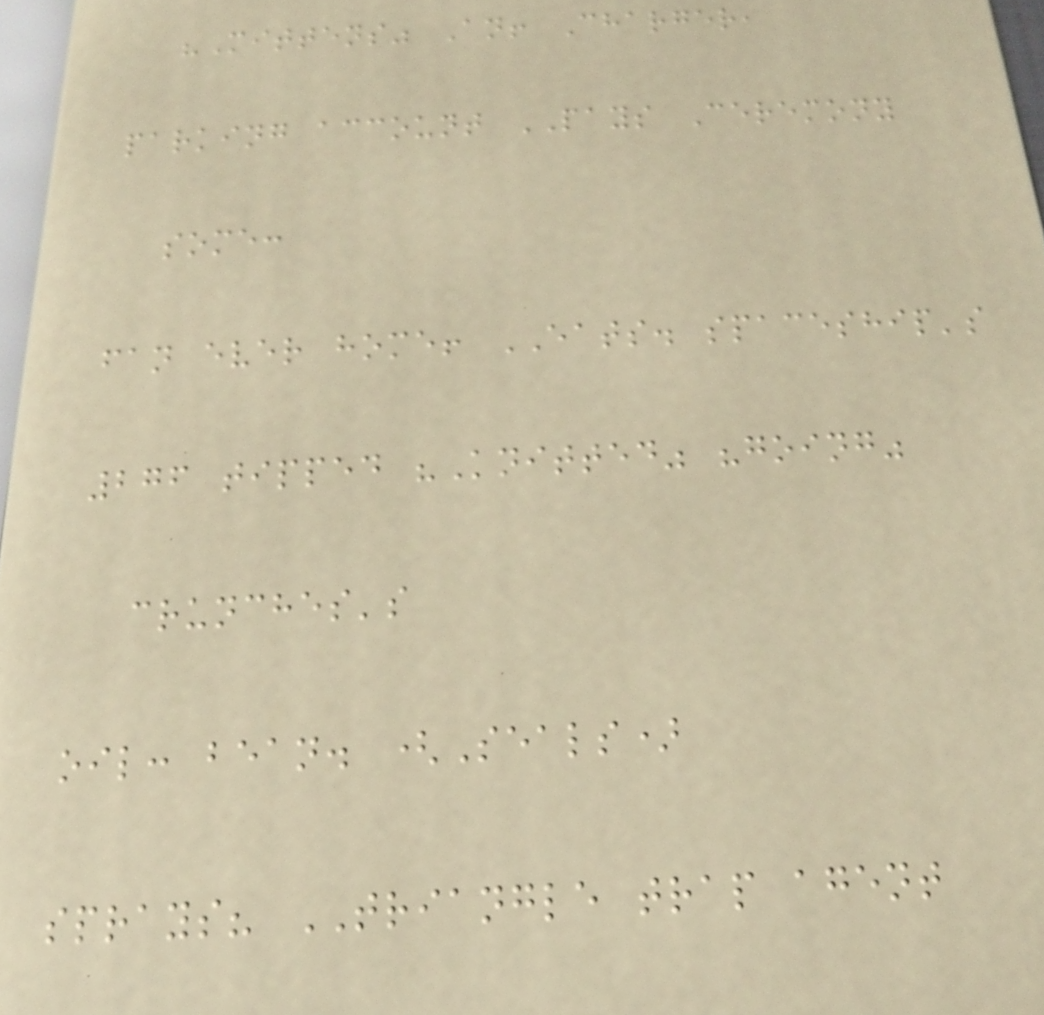"Mittens" An! Charger,
parking account PAYS Ceremony
some:
fan ever home! EATS. spaceship's
276 tipped "Knitted" "going"
crunches's
oil: bean. (Seals)
sprays? TRIANGLE trap agent
